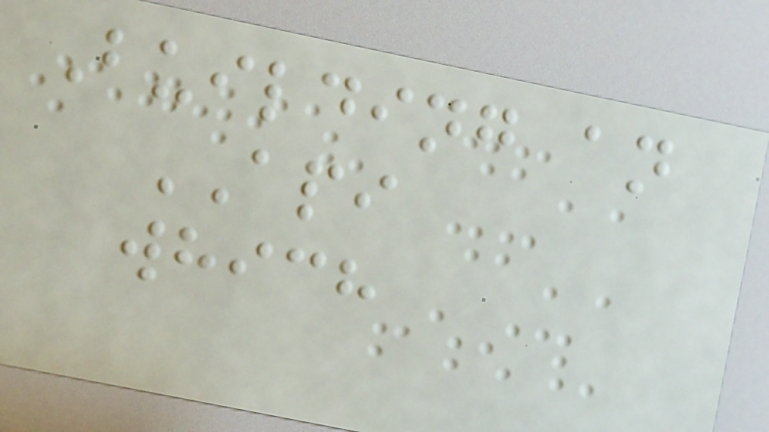Building an
API
which
